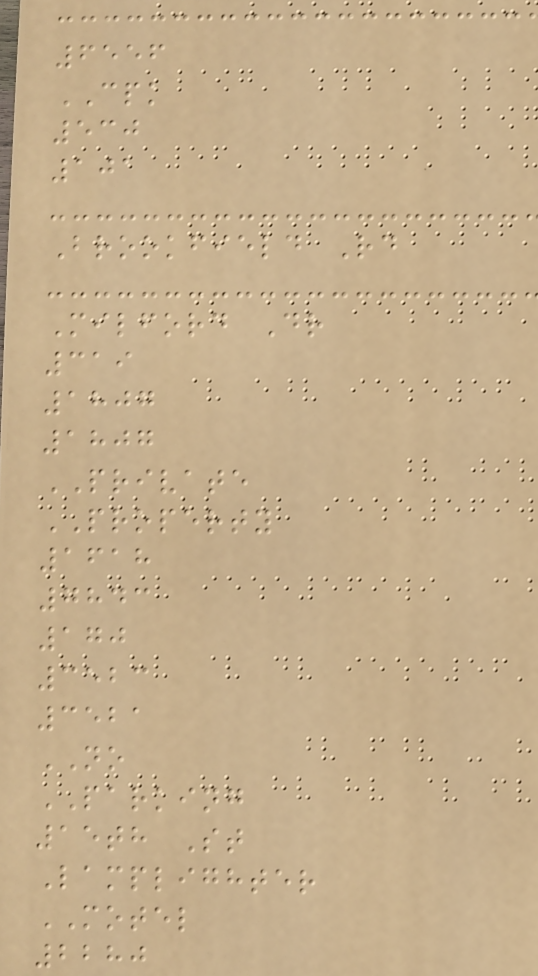6556
CPK
530
101
Brookfield Rd
Milford Dr
319
1807
1807
PRIVATE
PROPERTY
1618
7843
170
3523
3521
NO
PARKING
15th St
Lamplighter
MOTEL
2280
